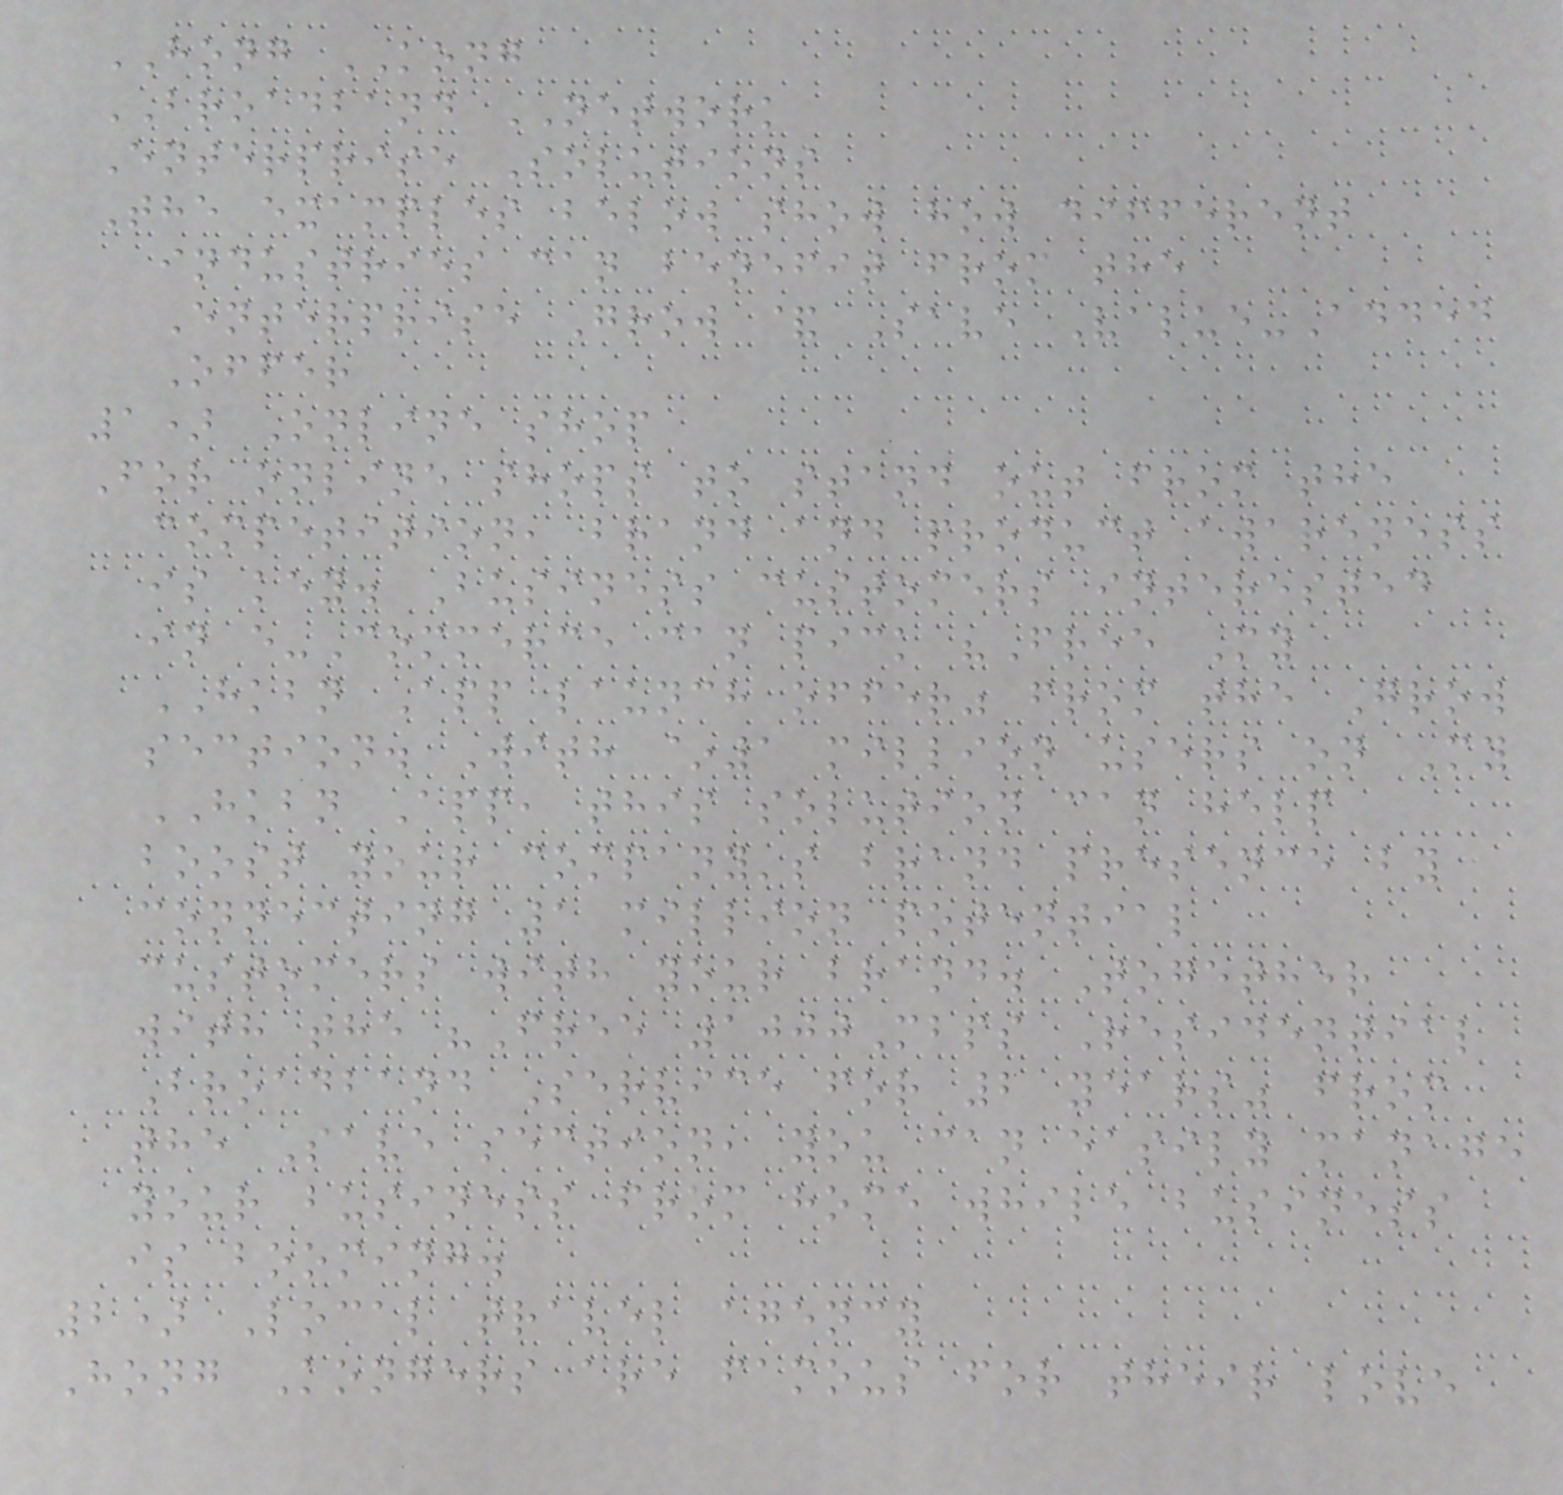HONG KONG
BROADBAND NETWORK
Enterprise Solutions
The examples below show how different
industries can benefit from the
Enterprise Grow & Save Value-Added
Offer
1) Online shop
For online shops to stand out from the
competition, brand and product awareness
is key. Business customers interested
in e-Commerce can pick "Free My
HKBN App launch offer" from the Grow
section. With ~1 million users on My
HKBN App, this solution can help
boost your company's brand presence by
connecting 1 million potential
customers with your brand. Together
with the "Free 1000Mbps Residential
Broadband Service for 2 years" from
the Save section, you can easily manage
your business from home while business
is booming.
2) Local travel agency
Hong Kongers are famous for their love
